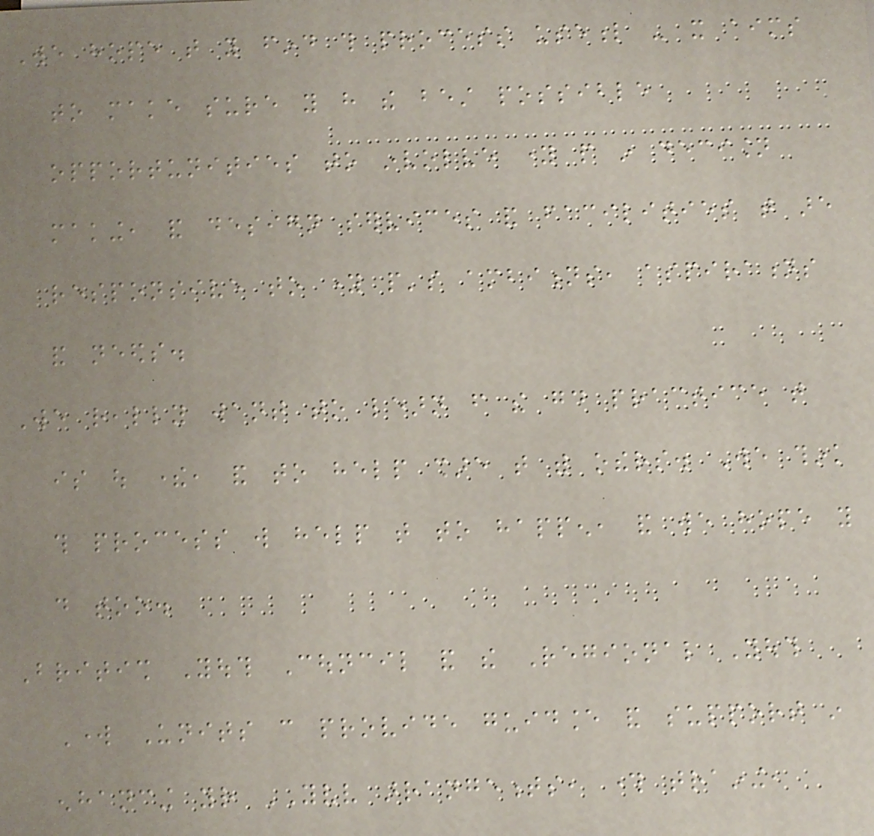We hope that you find this process useful - it aims
to make sure you have the best possible
opportunities to involve young people in decision
making, and design services and facilities that are
responsive to young people's ambitions, aspirations
and needs.
We really want to learn from the good practice that
is out there, and to help share that with others. We think
this process will help that to happen, and we hope you
do too.
British Youth Council and the Regional Youth
Work Units can provide guidance and support in
enhancing your YVV arrangements, through training,
